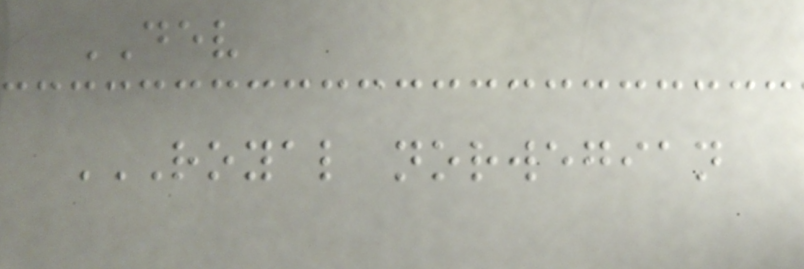DEV
ROYAL NORWEGIAN
